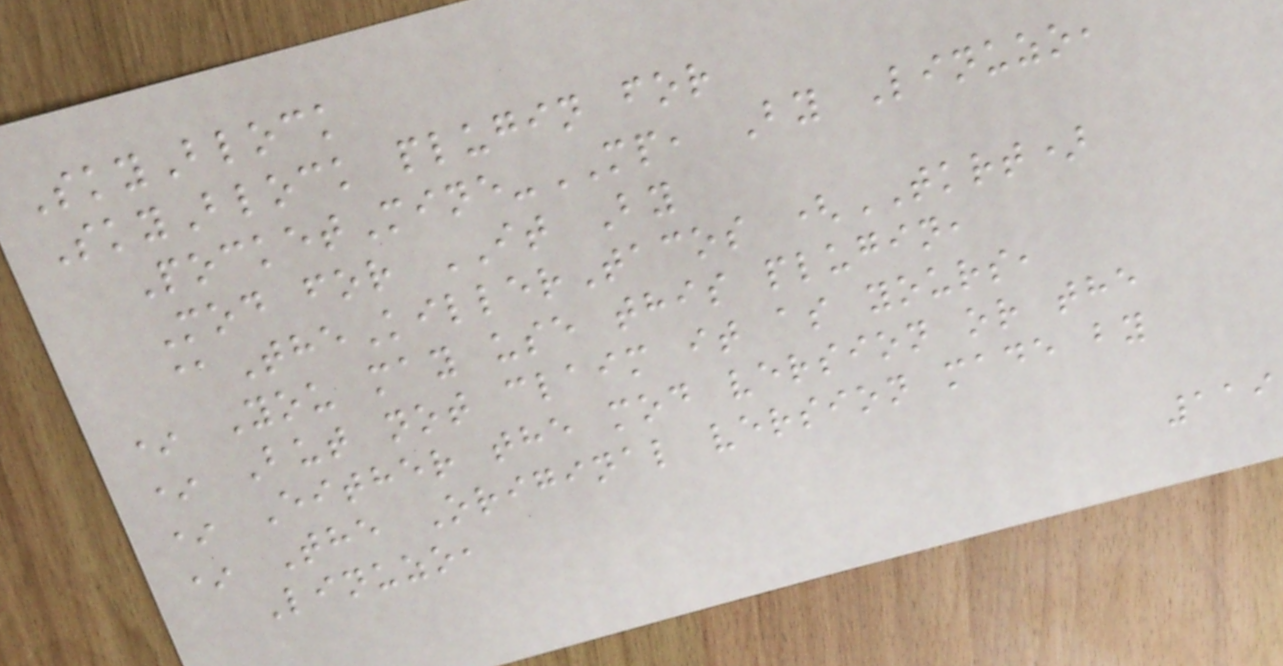SkyBlock
SkyBlock plugin for
PocketMine-MP, By Linuzo,
Mod for IT By
@TheKillerTacos (TKRT)
* You may use this plugin,
* But not claim it as yours,
* Either the mod version or the
* The Original version made by
Linuzo,
119
